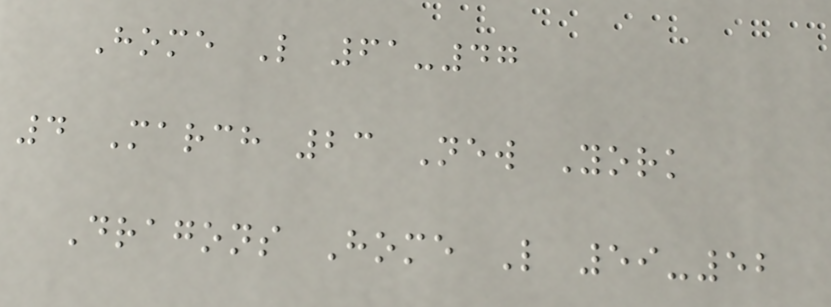Home L 61-47
4 March 23 New York
Dragons Home L 59-52
